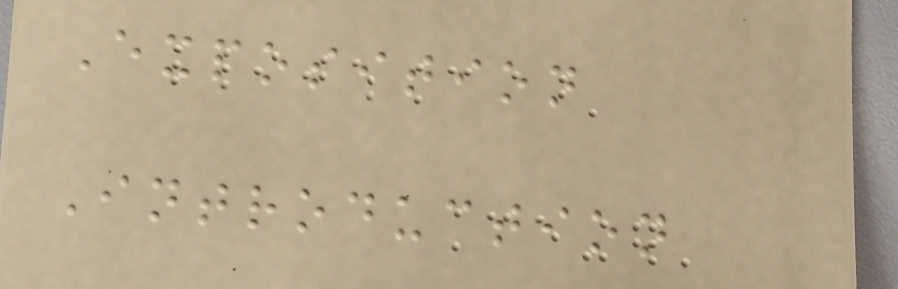Exposition
Introduction
